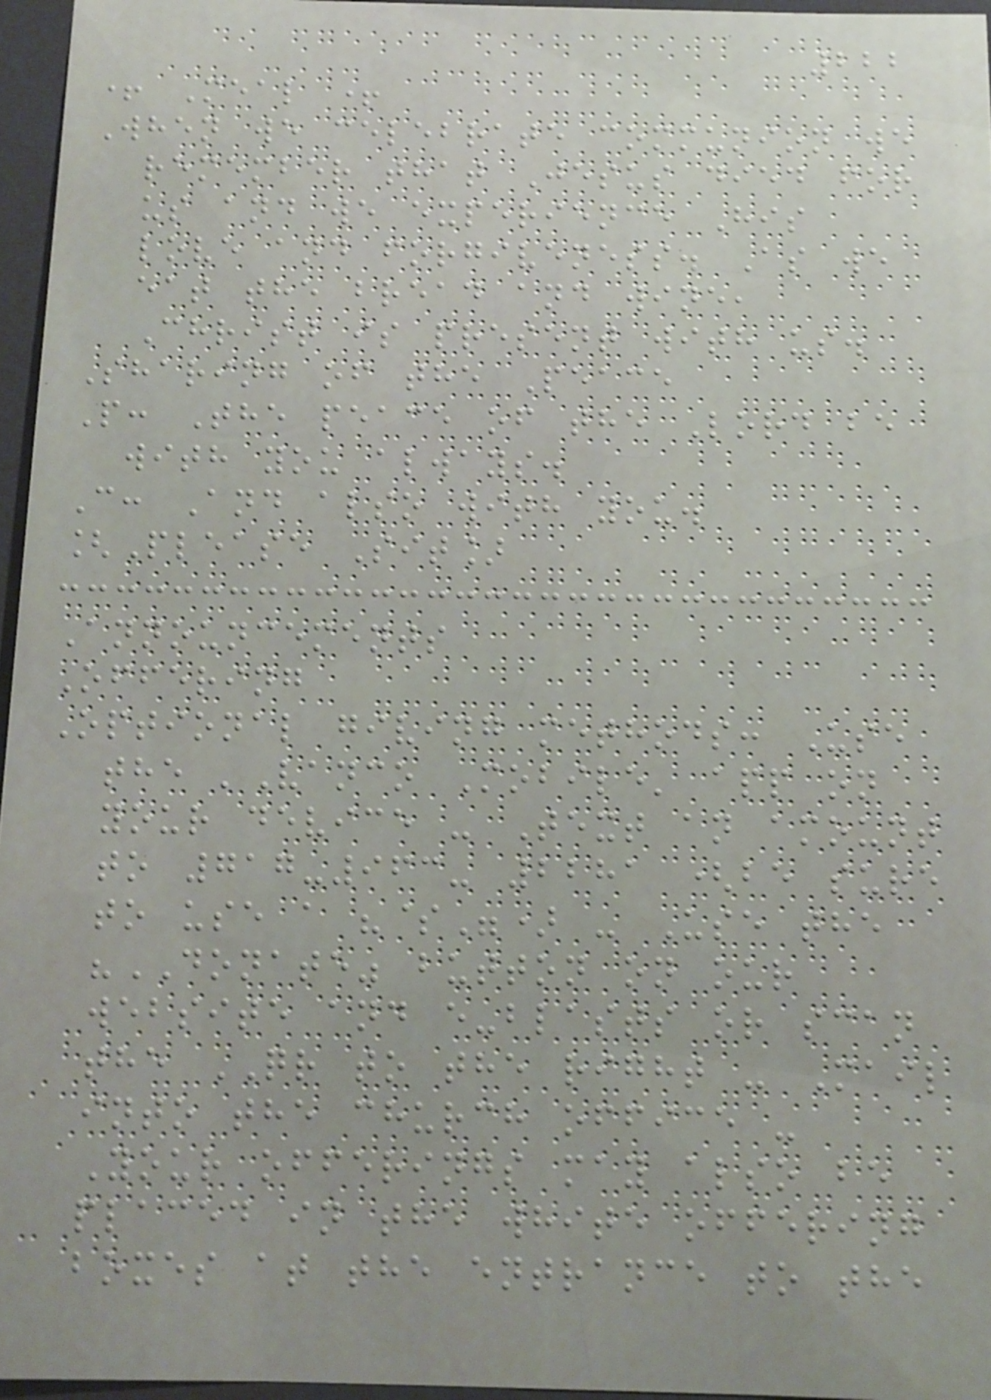222
+ Meal +
When we celebrate communion we
remember that Jesus died for
us and we experience His
love and forgiveness. As we
eat the bread and wine,
Christ is present with us.
Sharing of the Peace
P: The peace of the Lord be
with you always.
C: And also with you.
[Please Sit]
Announcements
Offering
Optional giving methods: Use
the 'Vanco Mobile' app on
your device - Text an amount
to 717-963- 2281 (be sure
to use a "$") - Use the
"DONATE" button on our
website and e-blasts or scan
the QR to the right - Mail
into the church office -
Your offerings may also be
placed in the white offering
boxes at the entrance to the
